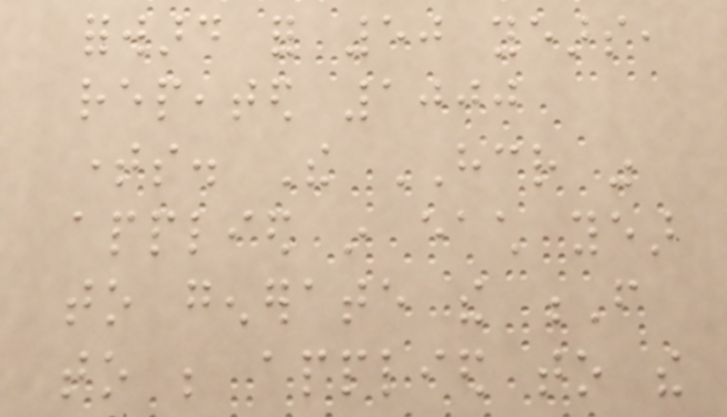forward for 50 years,
repeated 1000
times. The HCR was
applied in each year
to generate the F
to be applied to the
